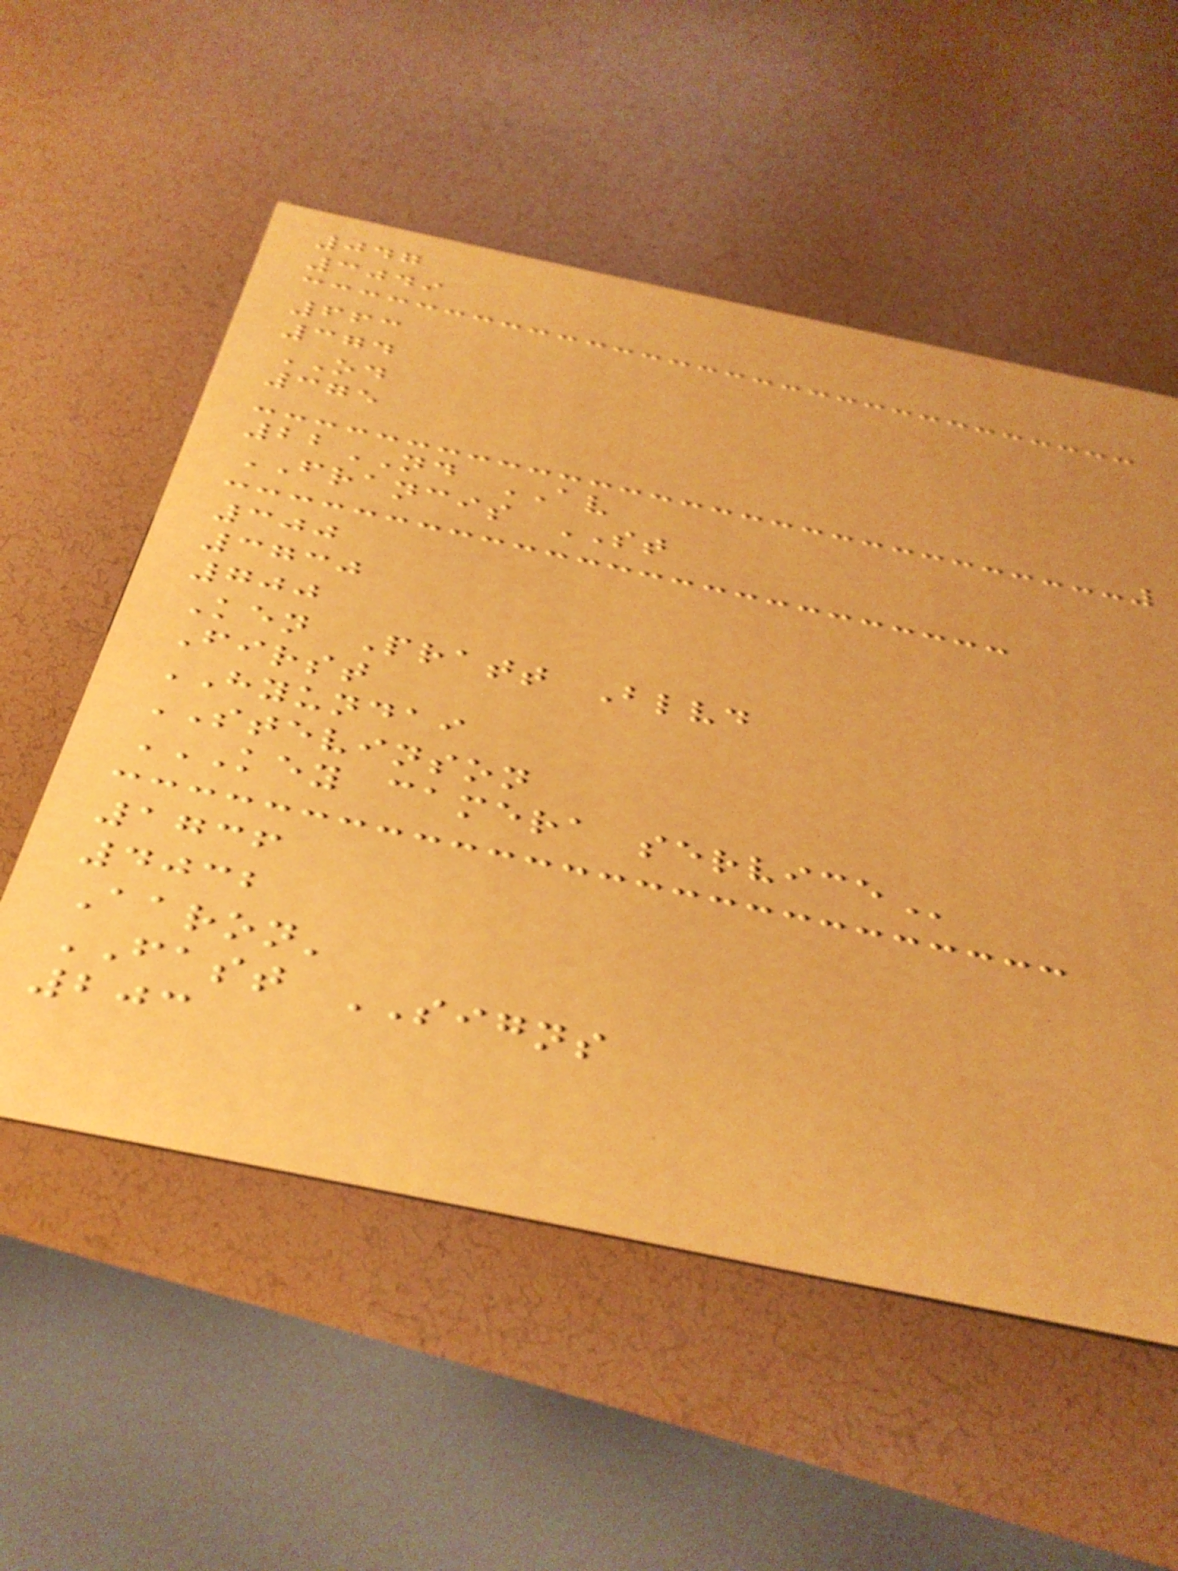047
3049
663
374
OD
375
22ND AV
FRANCIS ST
300
3730
700
Ken Pratt Blvd
First
HYUNDAI
STEVINSON
KEY CAMERA SERVICE
1736
4032
Aaron'
FAST SIGNS
203
